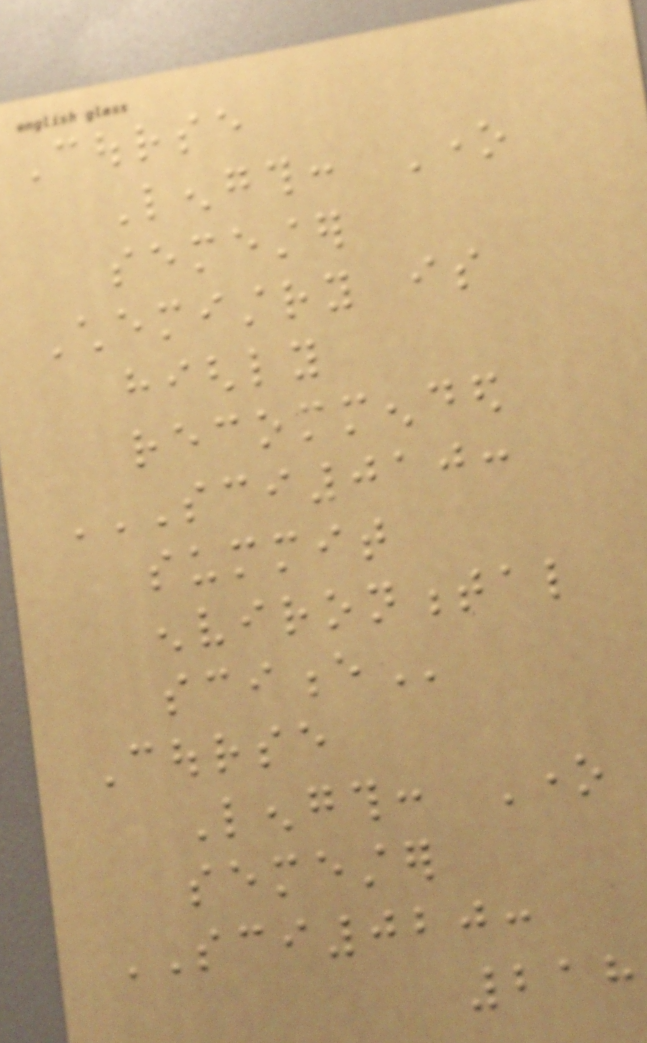Course
Length: One
semester
Chemistry is
highly
recommended
SCI010:
SUMMIT
ENVIRONMENTAL
SCIENCE
Course
Length: One
semester
SCI020:
218
